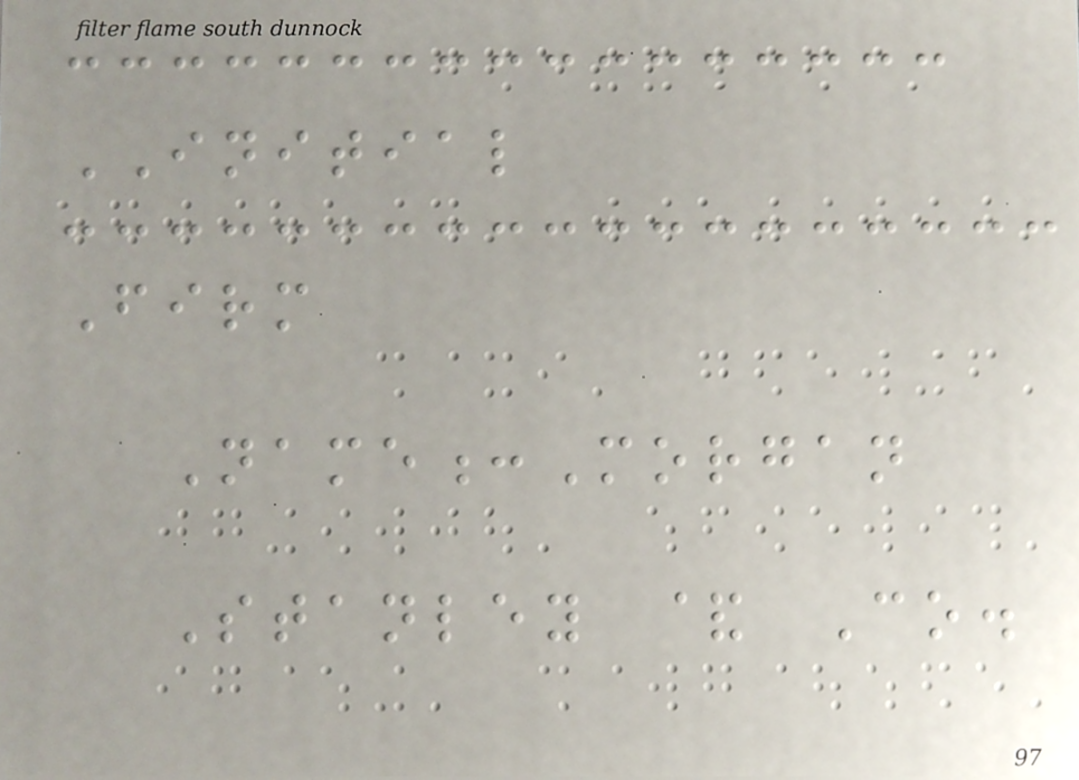INITIAL
Firm
Name:Morgan
Stanley & Co.
